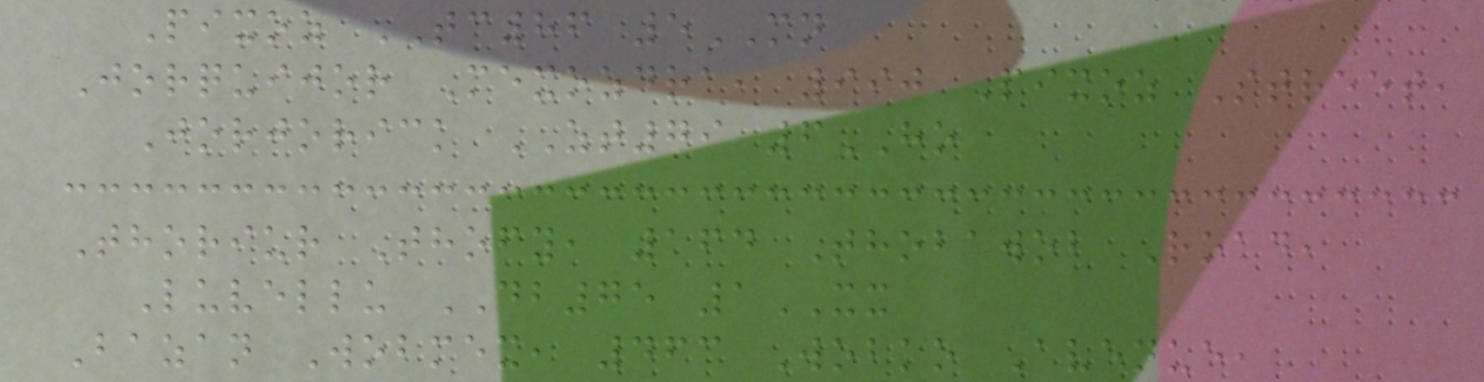Pixoz TC86 5MN
Jorquijor Mexozdra, 990 Pixoz Street,
Jorjorick ZT79 6HO
Thoriur Thofy, 164 Thobawob Road,
Luvellu DB75 1XX
Bazan Wobmex, 463 Wobko Avenue,
